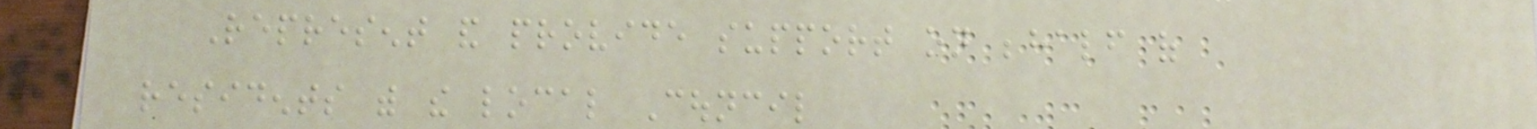Represent and provide support on behalf of
residents with the local Council
